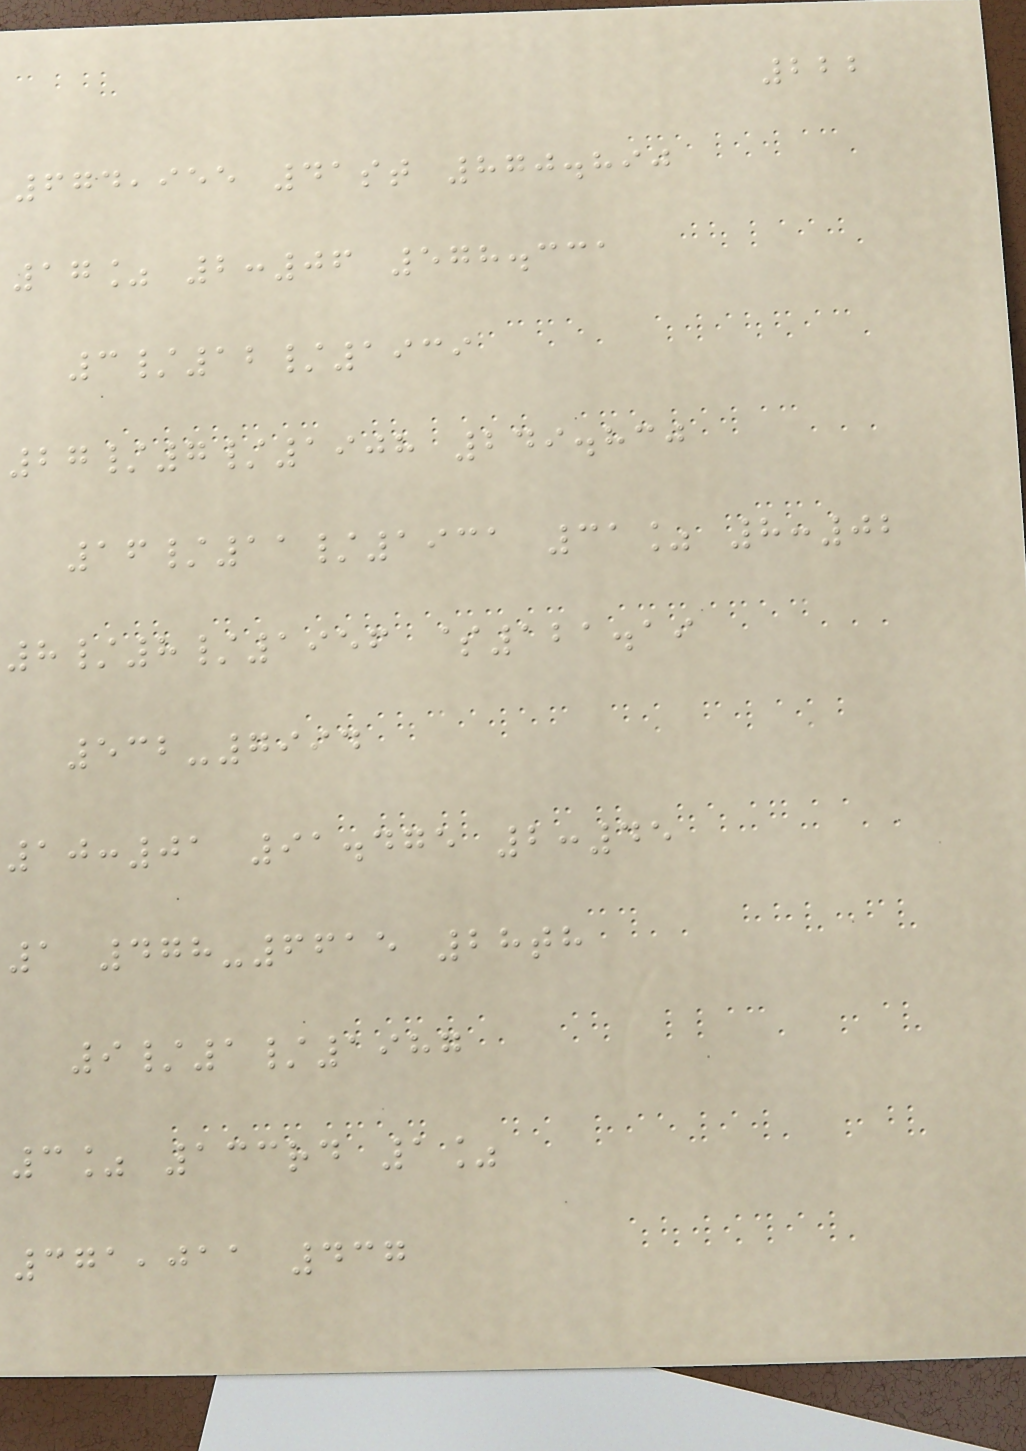222
674,955 41st 870.890
17% 2:06 578.331
3/12/1939
27/7/1908 249.830
16/11/1931 31% 8:02
8/8/1956 $121.19
532-7994
10:01 91.475 2:45
1 478-6615 28th
9/1/1987
3% 133rd 1%
371,011 437
